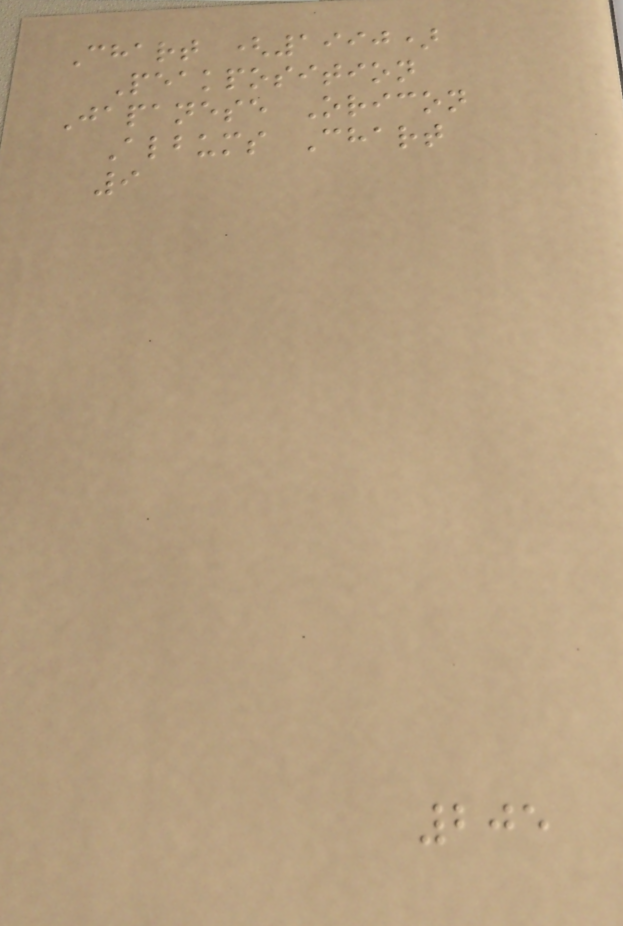Chart (1990)
Peakposition
Japanese Oricon
Albums Chart
9
205
